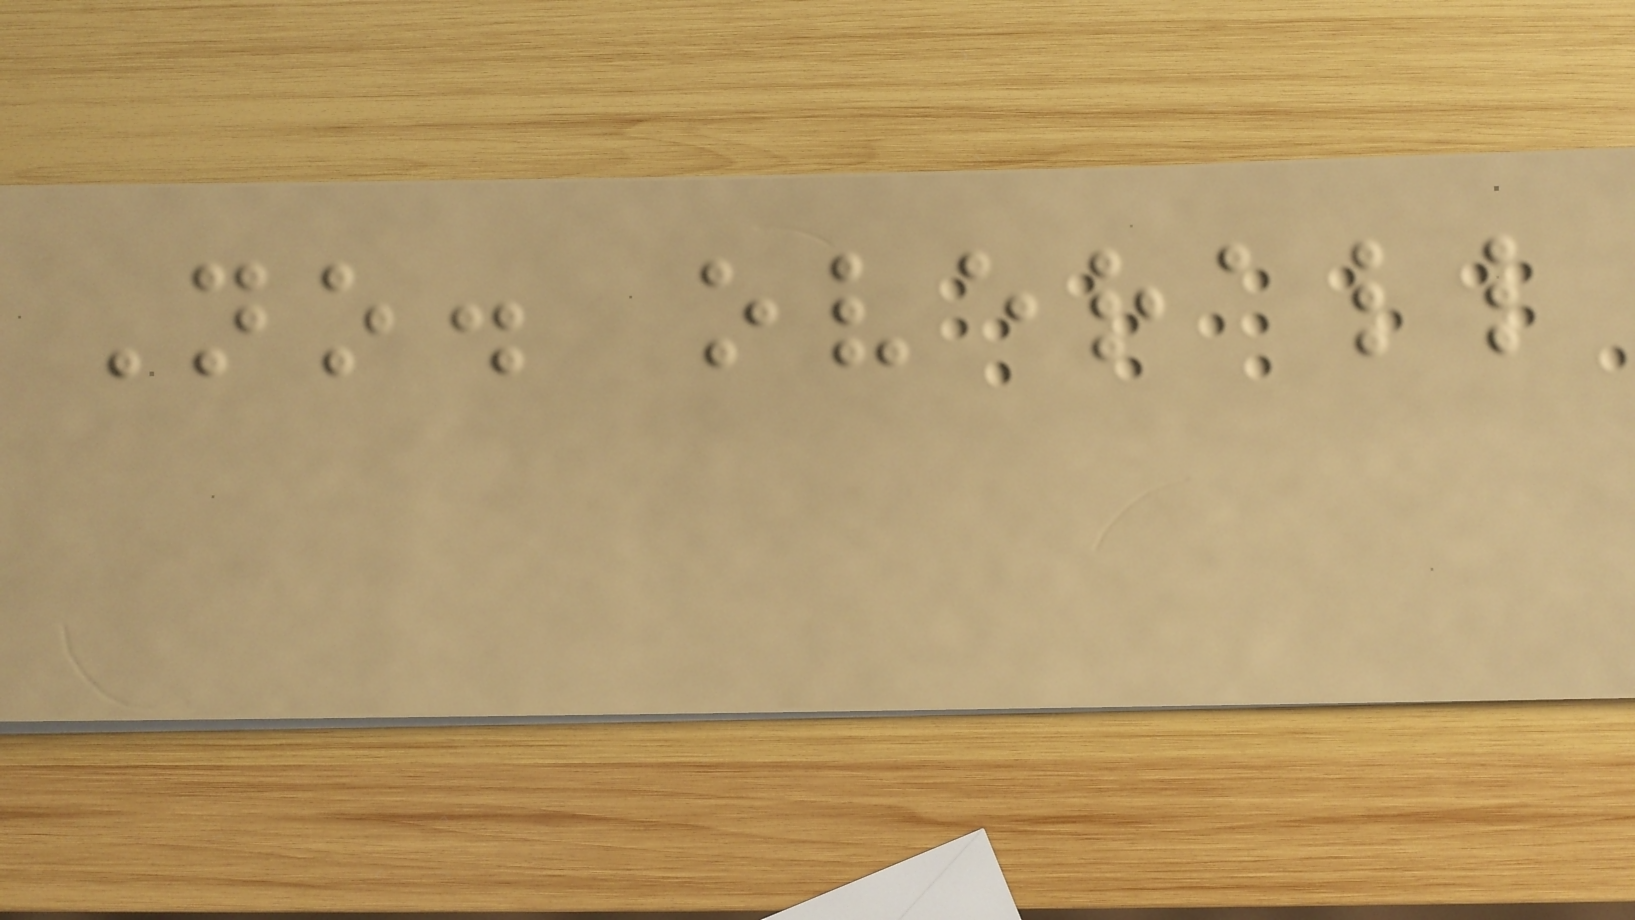No. overall
